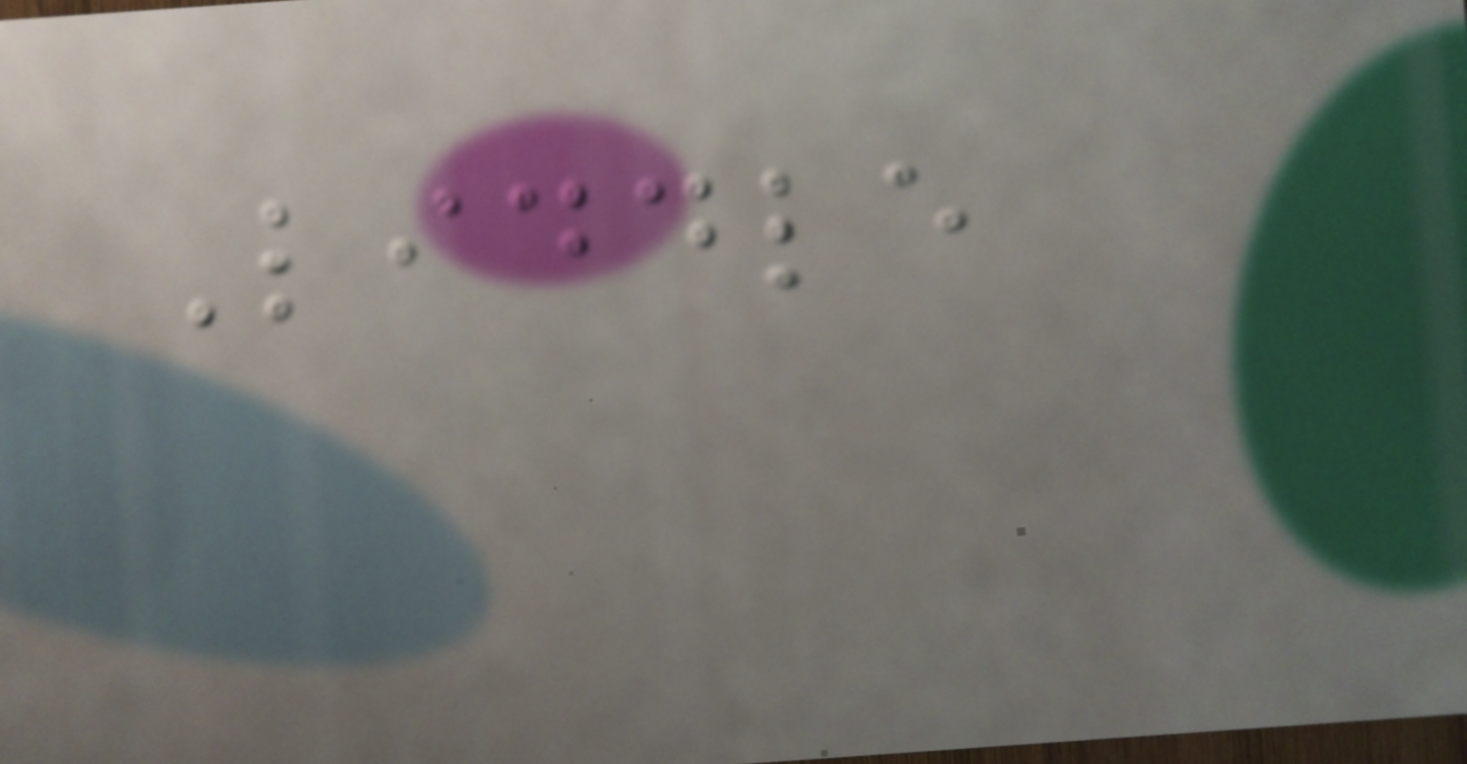Liddle
